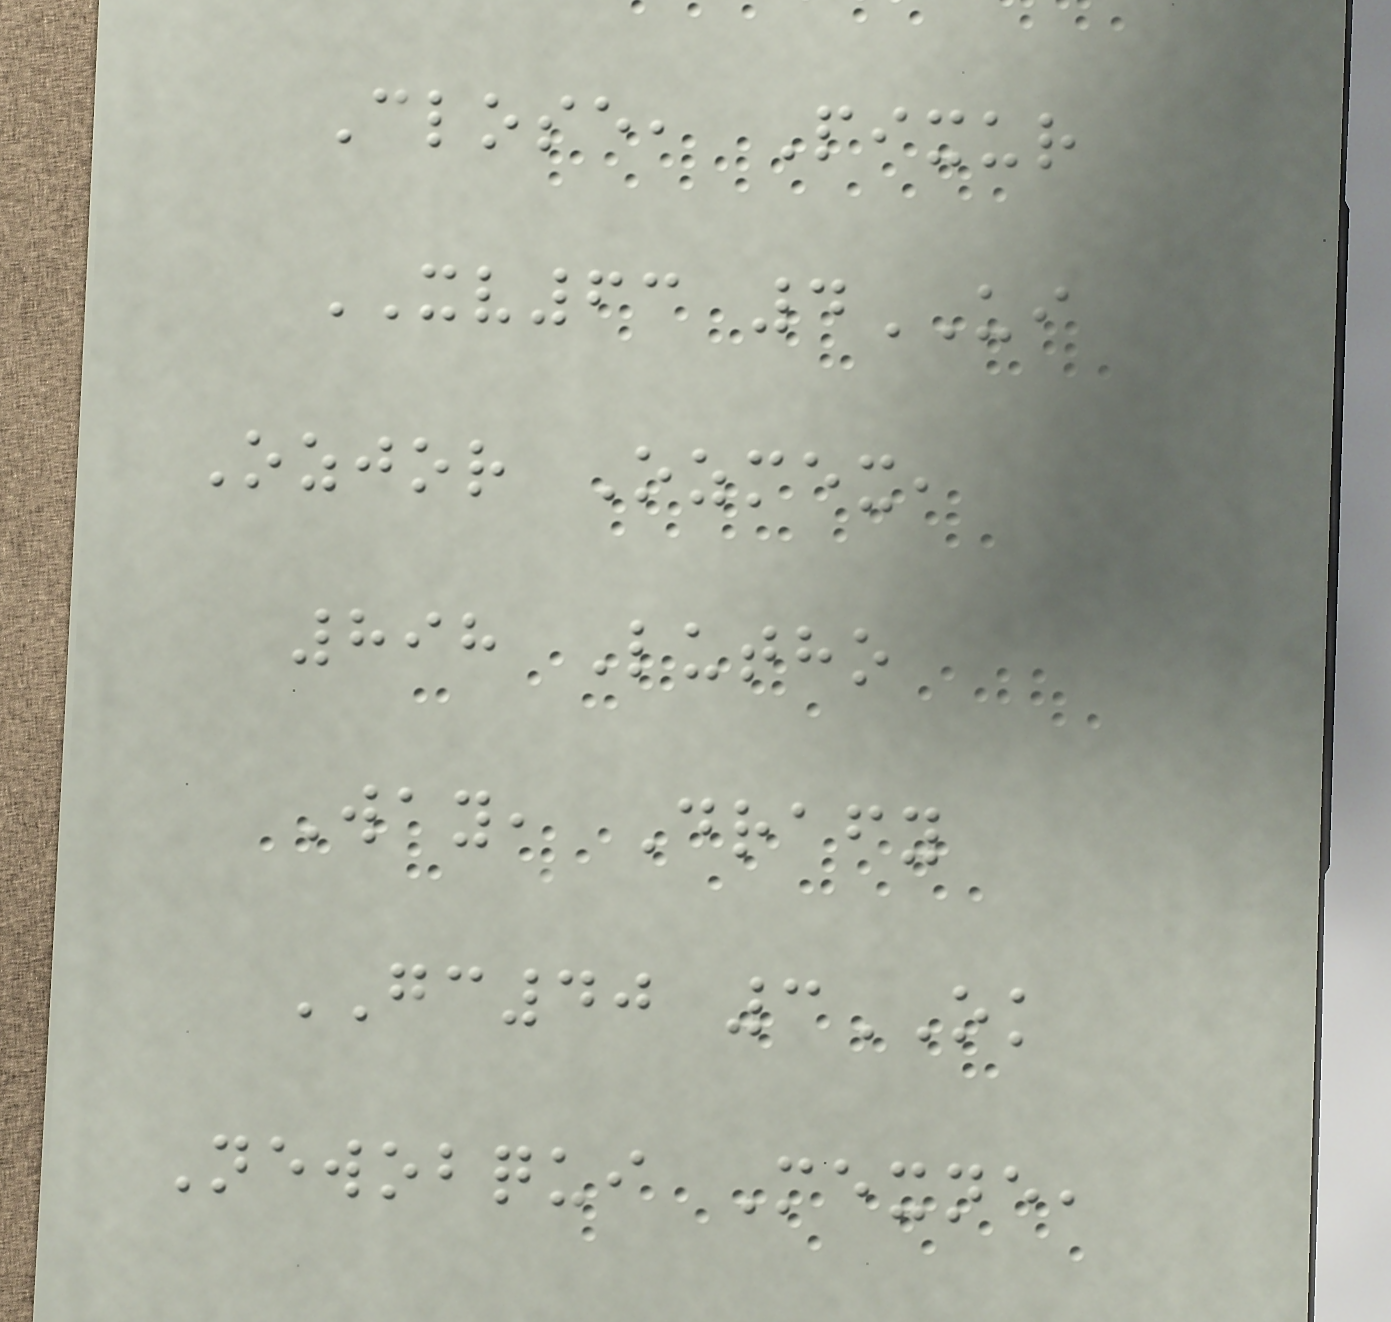Close, Pixur
XV63 4UI
Ozjor Ozmex,
898 Lutho
Way, Drafy
GC40 3OK
Newobqui Mexne,
